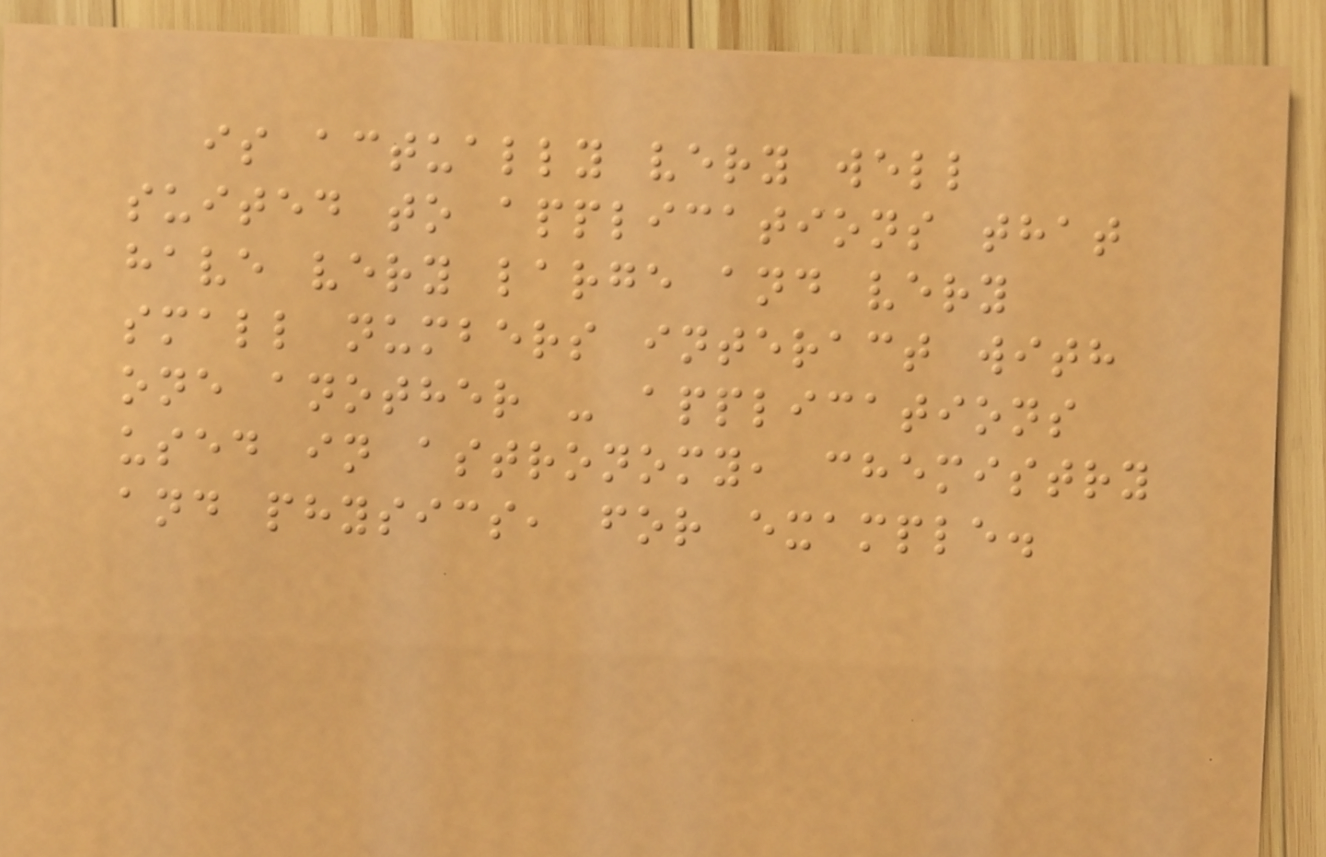is actually very well
suited to applications that
have very large and very
small numbers interact with
one another - applications
used in astronomy, chemistry
and physics, for example.
